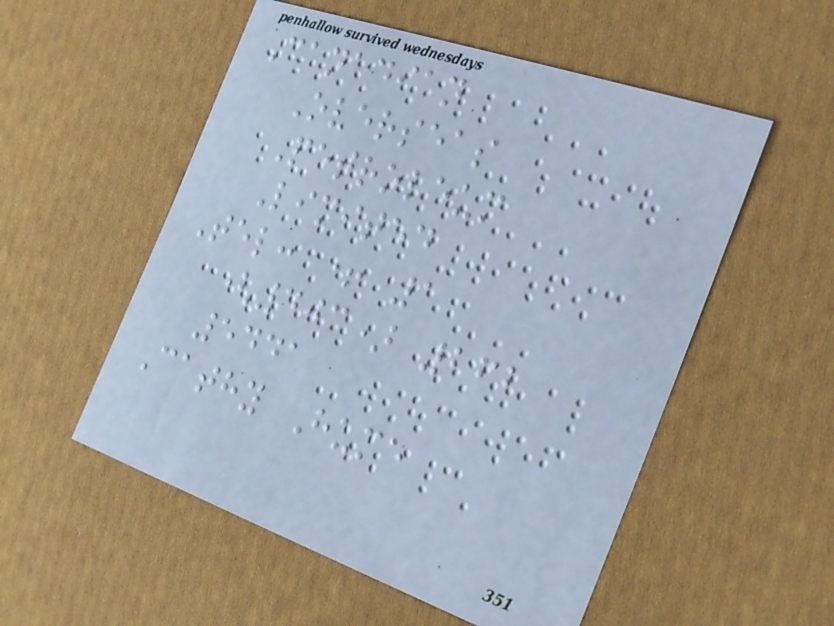Canadian
Overseas
Petroleum
Limited
Tel: + 1
(403) 262
5441
Cathy Hume
